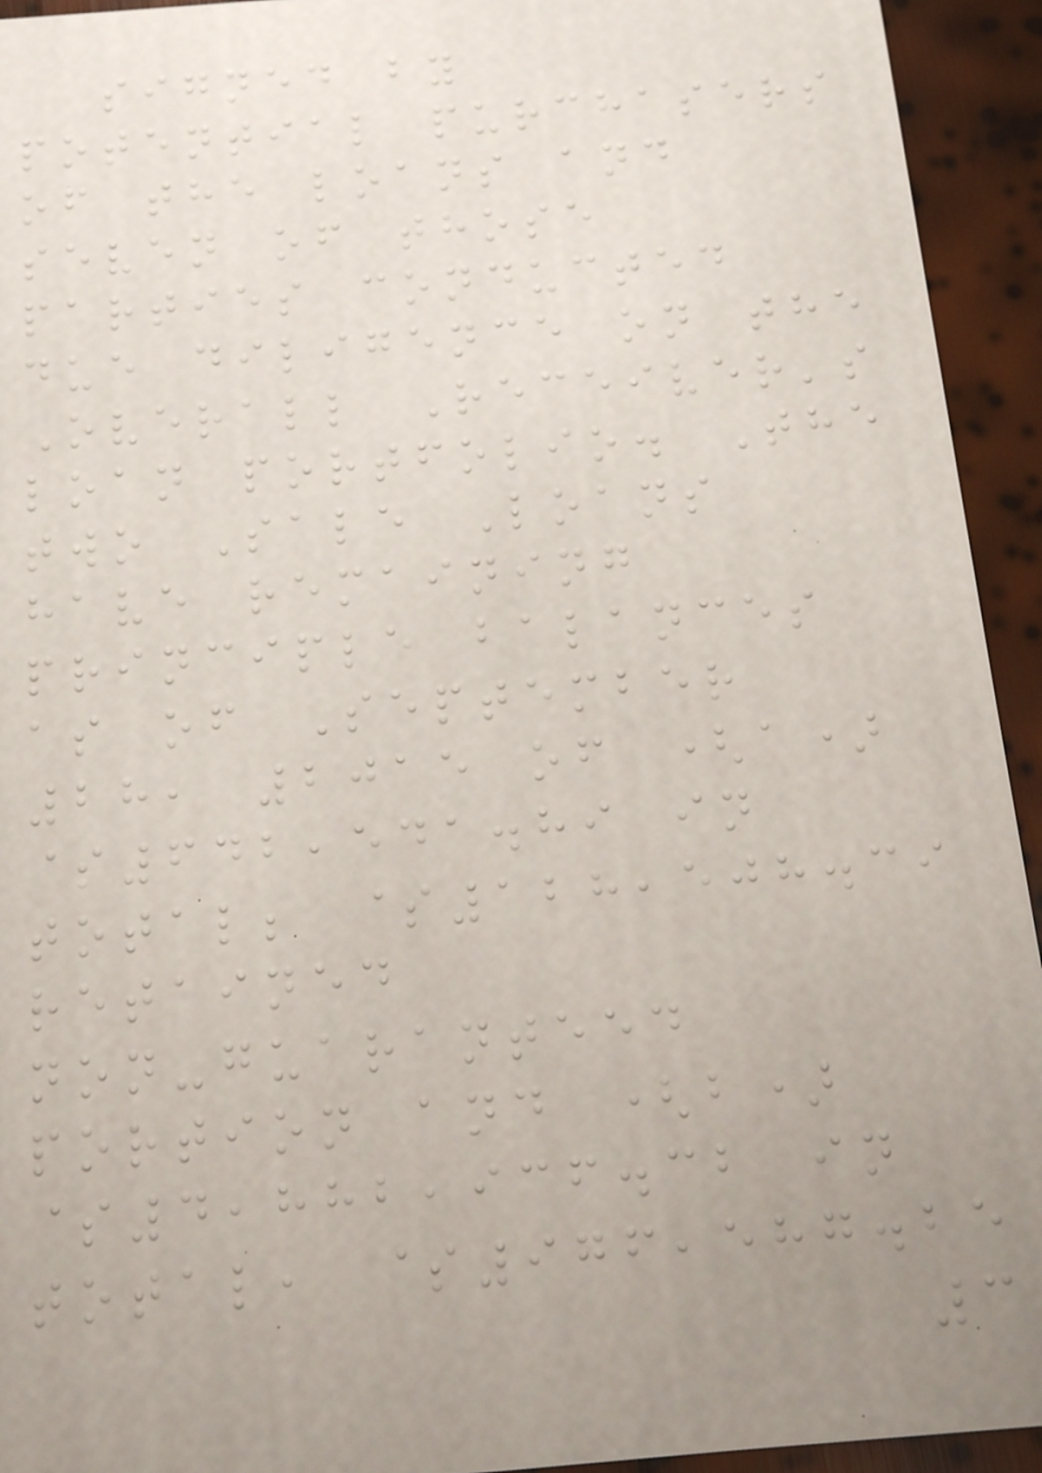signed by
potential purchasers
of the loans and
seven of those
parties conducted
due diligence on the
Overall Receiver's
loan portfolio. The
two Sale Loans
have remaining
principle balances
as of September
28, 2015 of (a)
$642,541.89 in
total; $128,508.39
retained
non-guaranteed
portion and (b)
$4,882,936.32 in
total, $976,587.25
3
